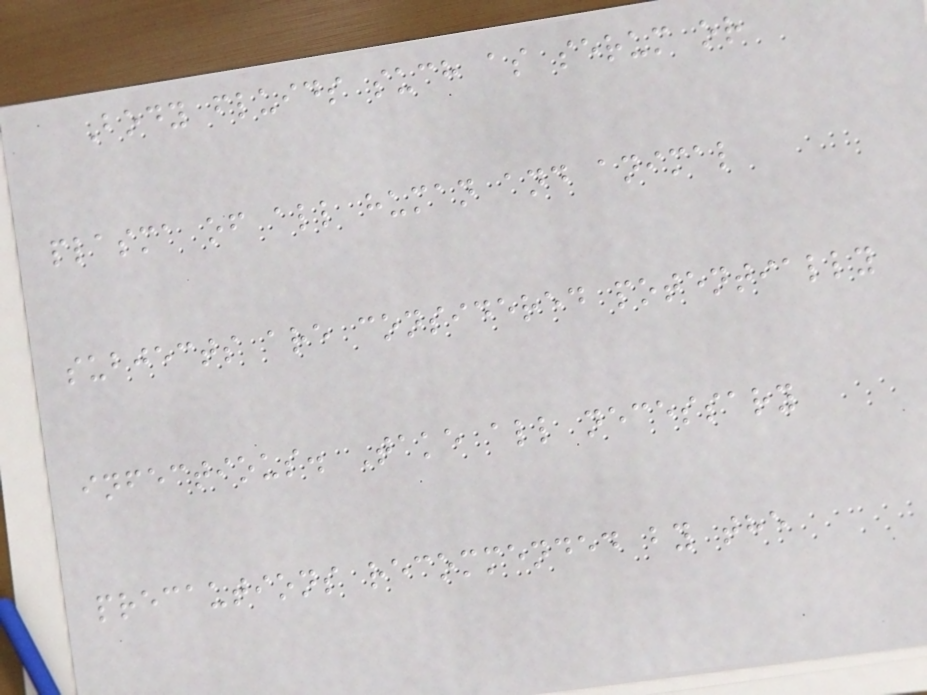Body fluids such as serum or
plasma of all human and animal
subjects are considered potentially
infectious. Take all necessary
precautions recommended by the
